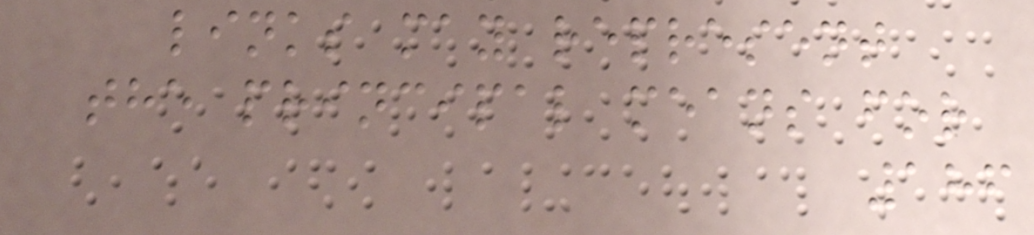links may represent
the principal means for
186
